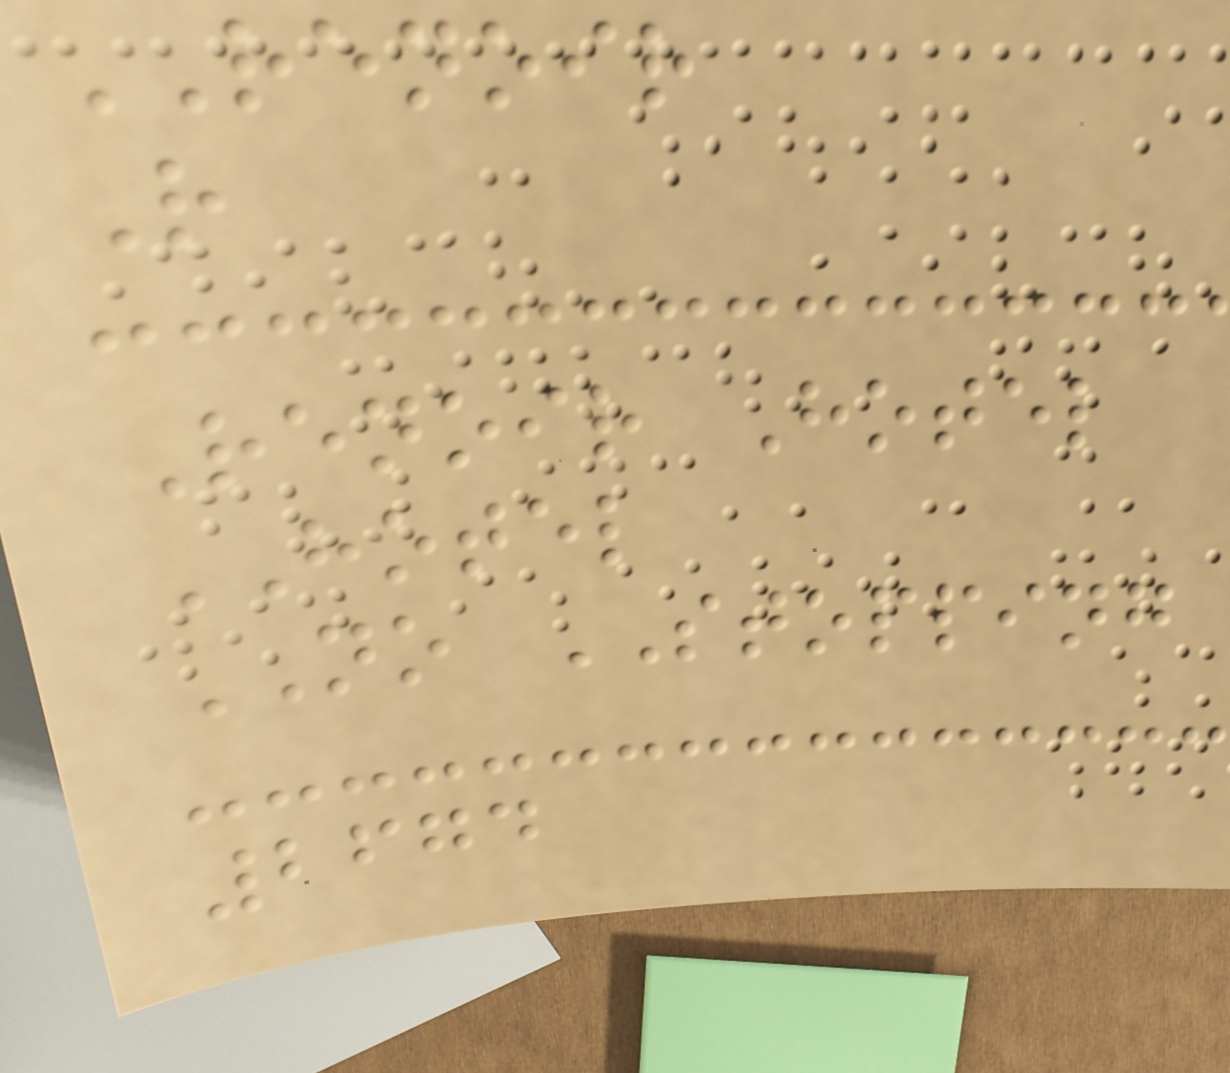RENOIR
R
Renoir Hotel
HOTEL
NO STOPPING
2674
